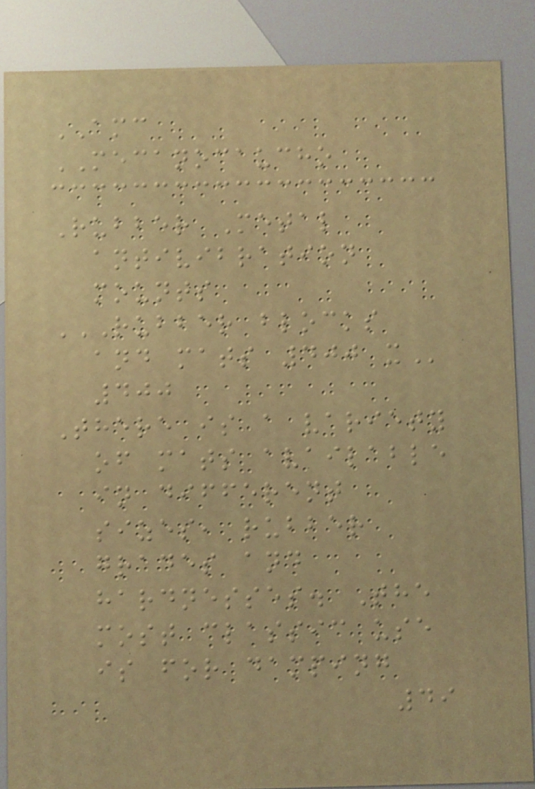AMC
MECANOCAUCHO
Rubber Metal
antivibration
mounts
RUBBER BLOCKS
AND MATS 400 X
400
There is a variety
of mats available
in different
sizes, rubber
grades and
hardnesses. The
most classic use
is for damping
49
